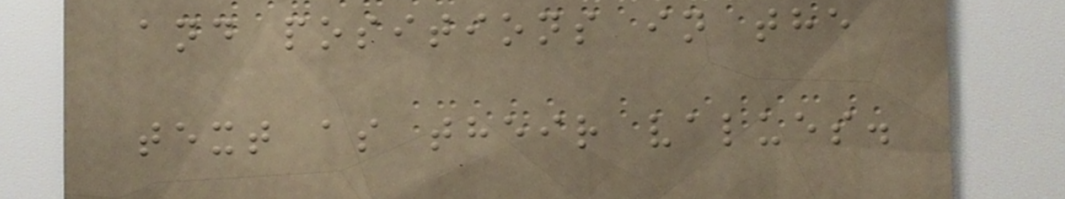and positions in the
text as their values.
